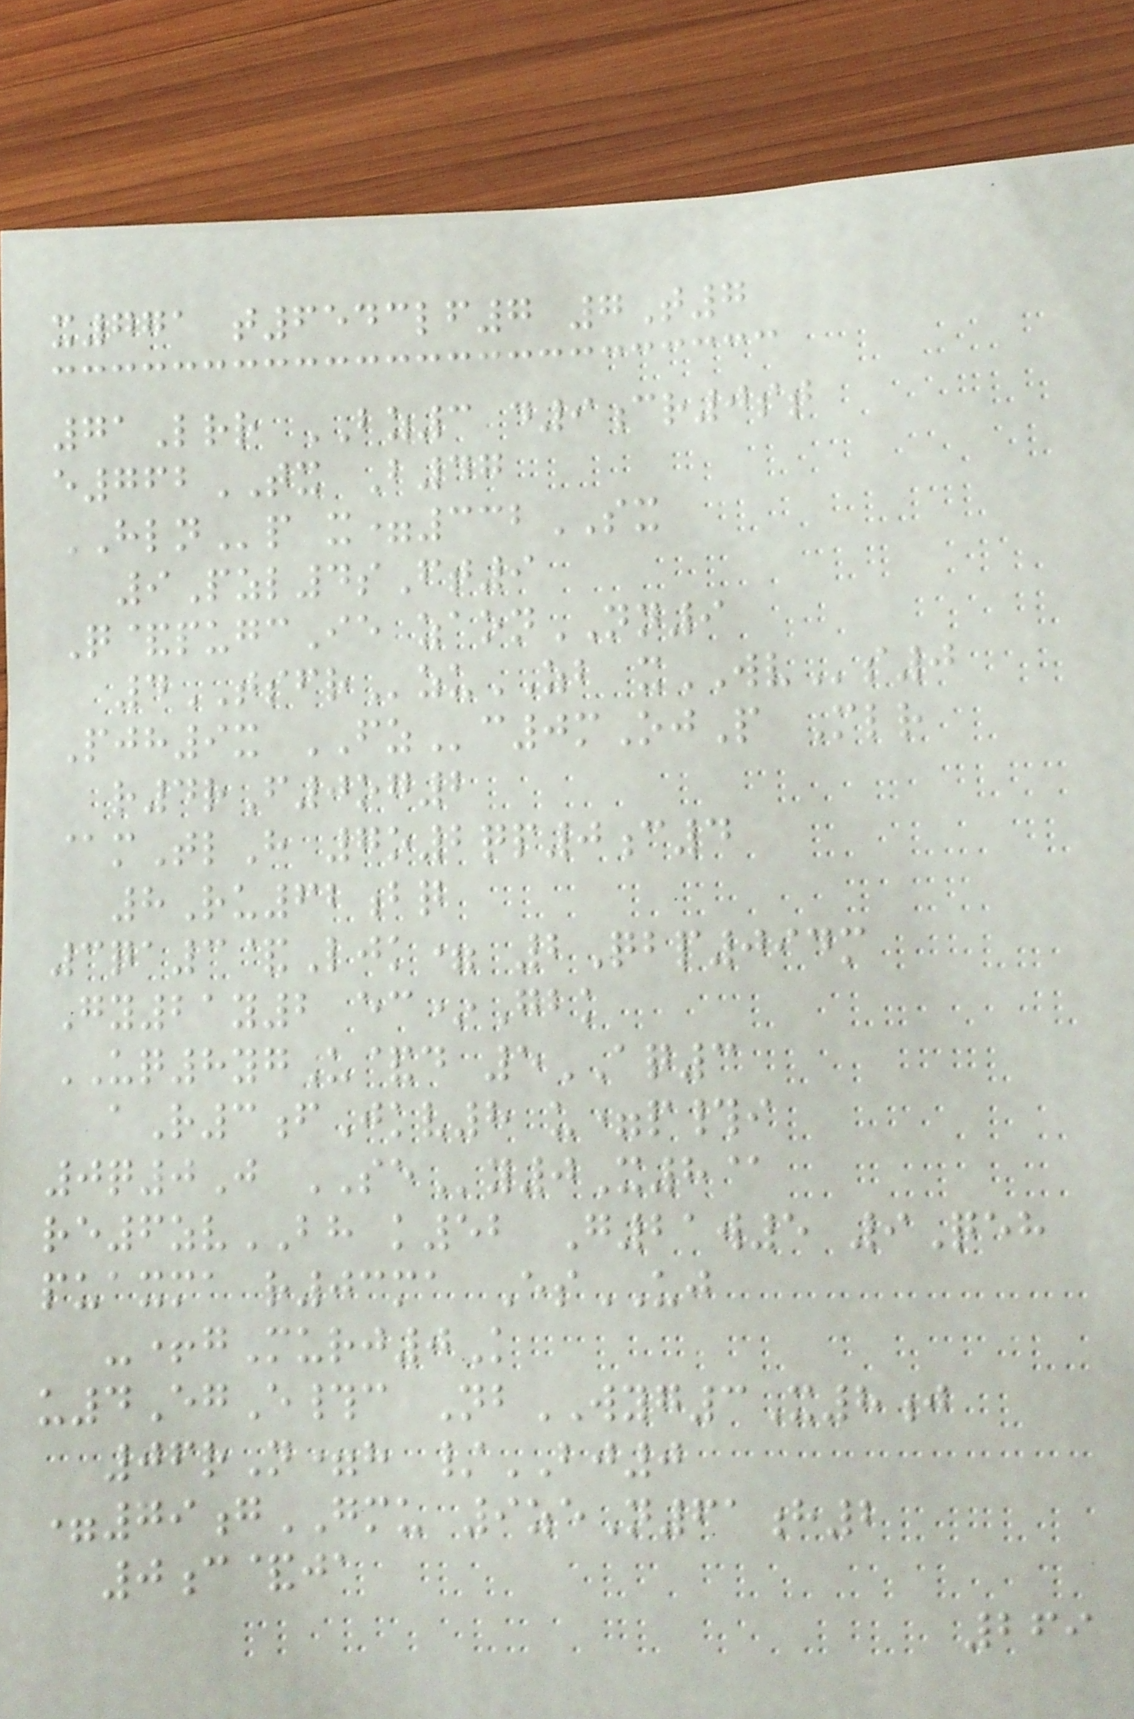x771 t6543lf7 7T7
71Lrr BZ3 d9cr0st
e762TX B47
HLNp x=332SX
9Pzl4sFt9
Q&pugcIe zaonNN9
4TSFRzuZB xWVs0
Pjh9x FZc0mOjP Mlr
r4rF0og2
@mTlH 7o2qp0c4
8Ru62bq
3qa3&Ljk= 2Qbp094m
Gy21y2 ec*Gbk
UQ8ygU&d 5AQ3
aR3fJkv8 u=p#i
0q0J SEy0X8@
re6zvBH k52 G21w5 9Qeh
puaxma r03ma EsUJ
-+gMurj0K
u4EgE#c NbWYG3X8j
06rN=h /BJ0
=79gGMU 9zeN61h2
0c&ja
269
